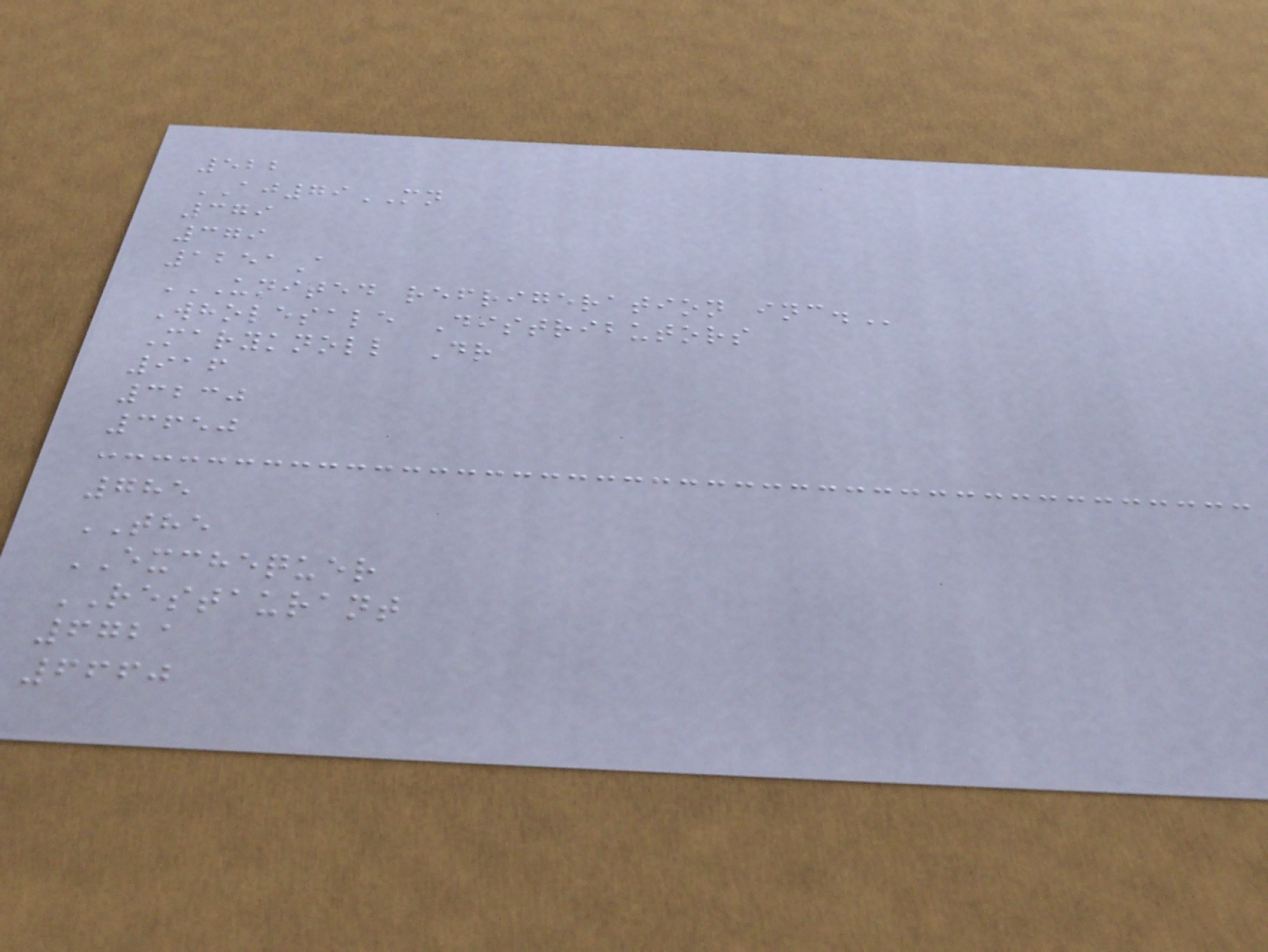522
AJ79MN
379
379
1251A
UNITED REFRIGERATION INC.
Wholesale Distributors
Maryknoll Dr
916
3230
3650
785
THE
EXCHEQUER
RESTAURANT
6721
6660
